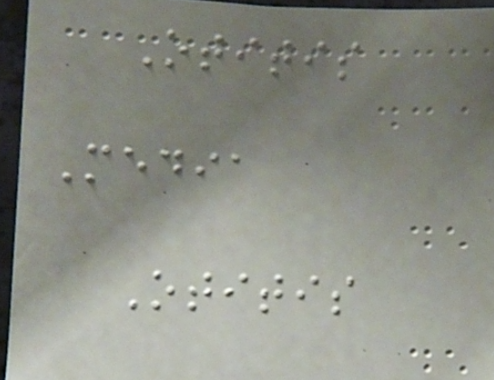Otitis
Media
Otitis
